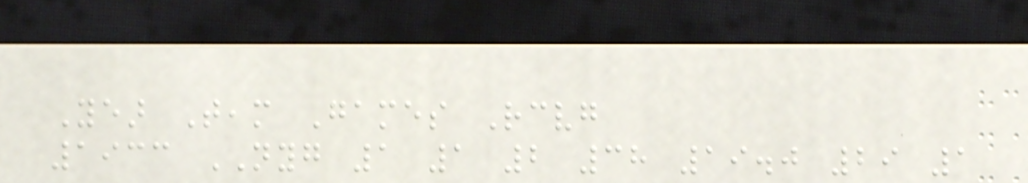Year Team Games Receiving
1933 NYG 1 1 2 38 19.0 29 1
